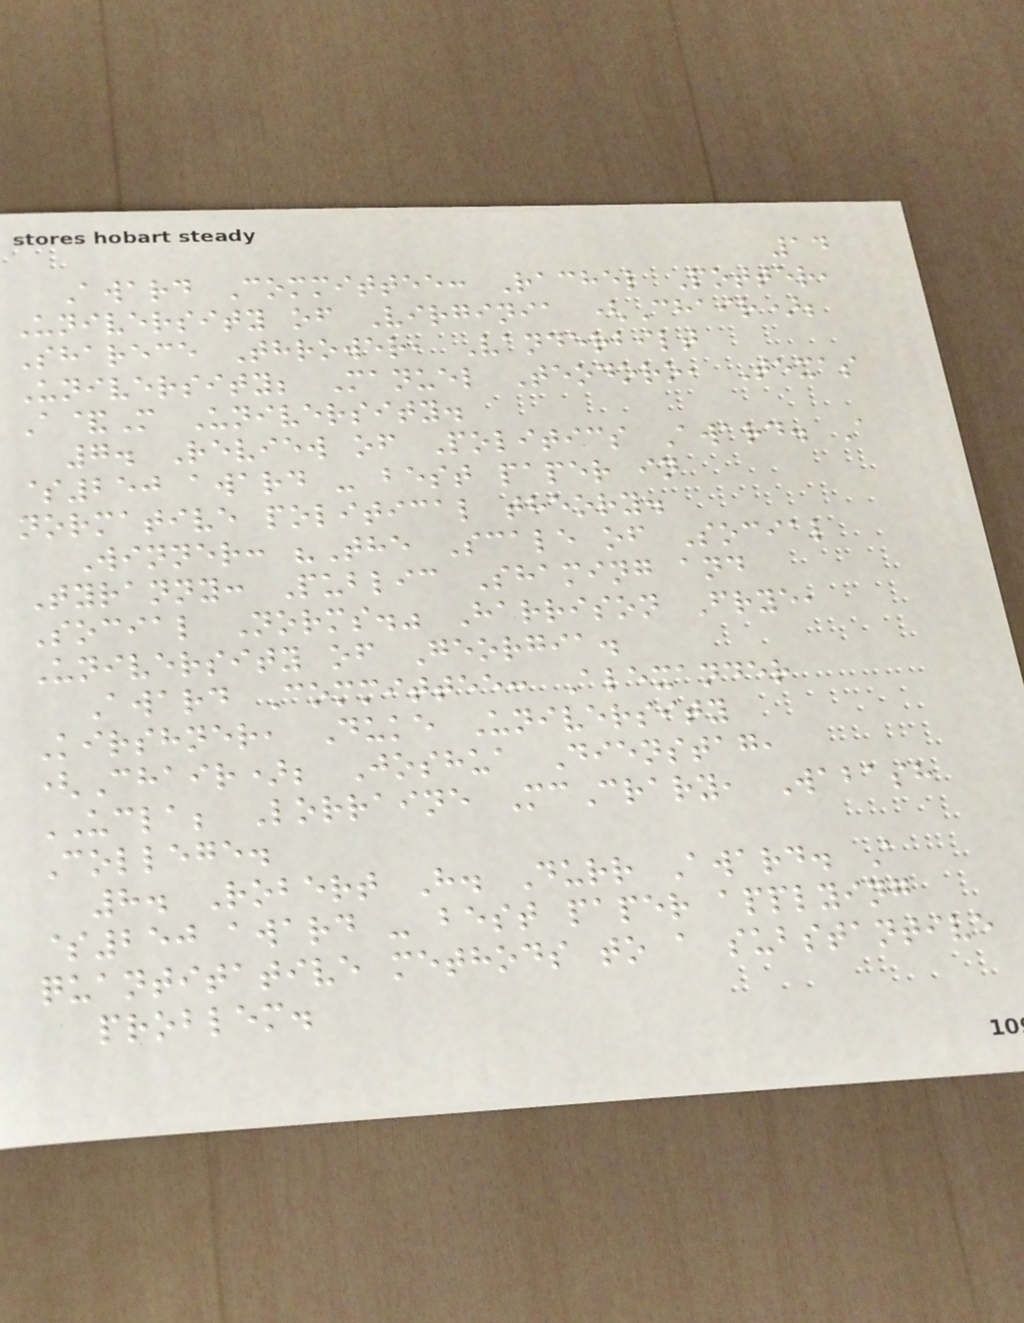14
Award Committee: Rachel Potter,
University of Virginia (Chair);
Sharece Thrower, Vanderbilt
University; Manuel Teodoro, Texas
A&M University.
7. Review of Politics Award. A
$250 award - best paper in
normative political theory.
Winner: "The Scale of Social
Tyranny: Public Shaming and
Social Norms." Harrison Frye,
University of Georgia.
Award Committee: Alexander
Kirshner, Duke University
(Chair); Joshua Dienstag,
UCLA; Lorraine McCrary, Wabash
College.
8. Robert H. Durr Award. A
$250 award - best paper applying
quantitative methods to a substantive
problem.
